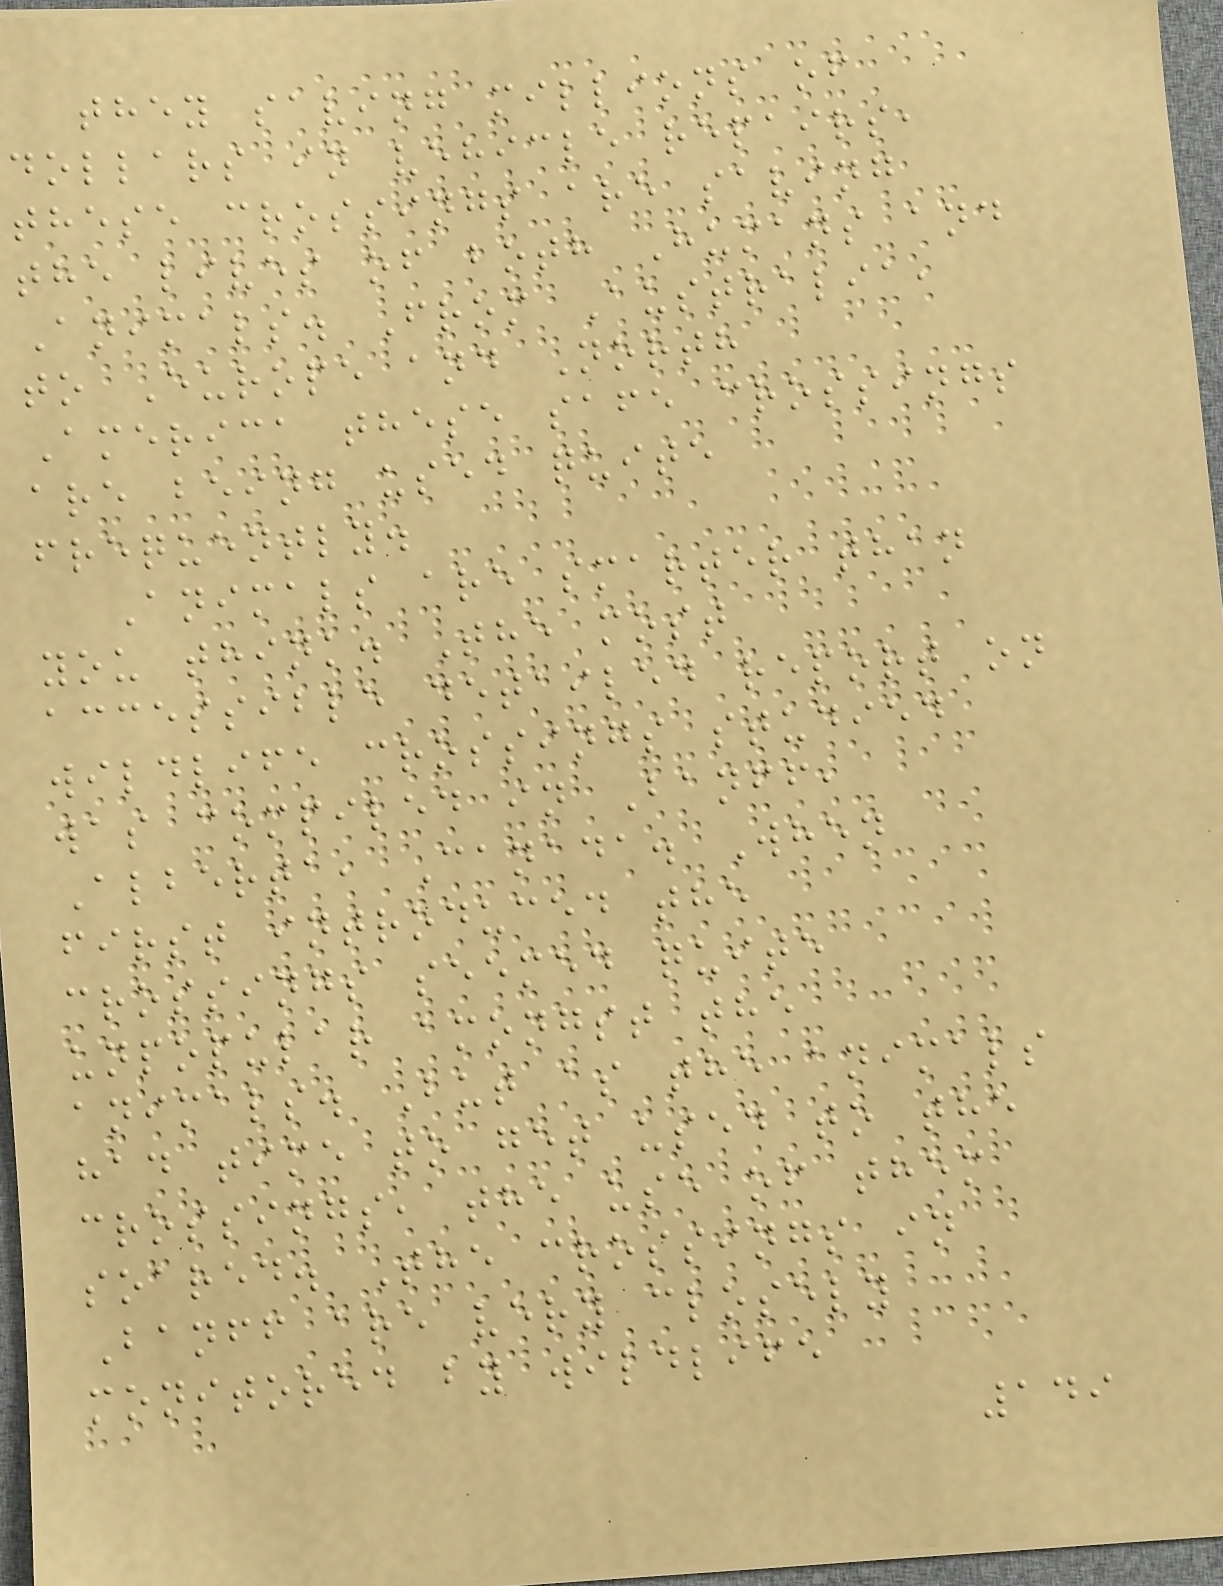they saving millions of
dollars in vehicle repairs,
these crossings are saving
the lives of both Humans and
Animals. From Australia,
to Europe and North
America these safe crossings
are being used quite
frequently.
Animals are smarter than
you think. The most
accessible detailed report on
wildlife crossings studied
was compiled in Banff,
Alberta, Canada. When
first introduced the
crossings seemed quite
unpopular amongst the
animals. But as the animals
had time to get used to the
crossings, the use of them
soared. The crossings in
Banff are very closely
monitored by wildlife
149
